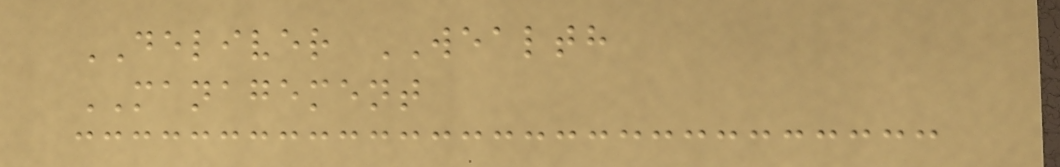DELIVER WEALTH
MANAGEMENT
